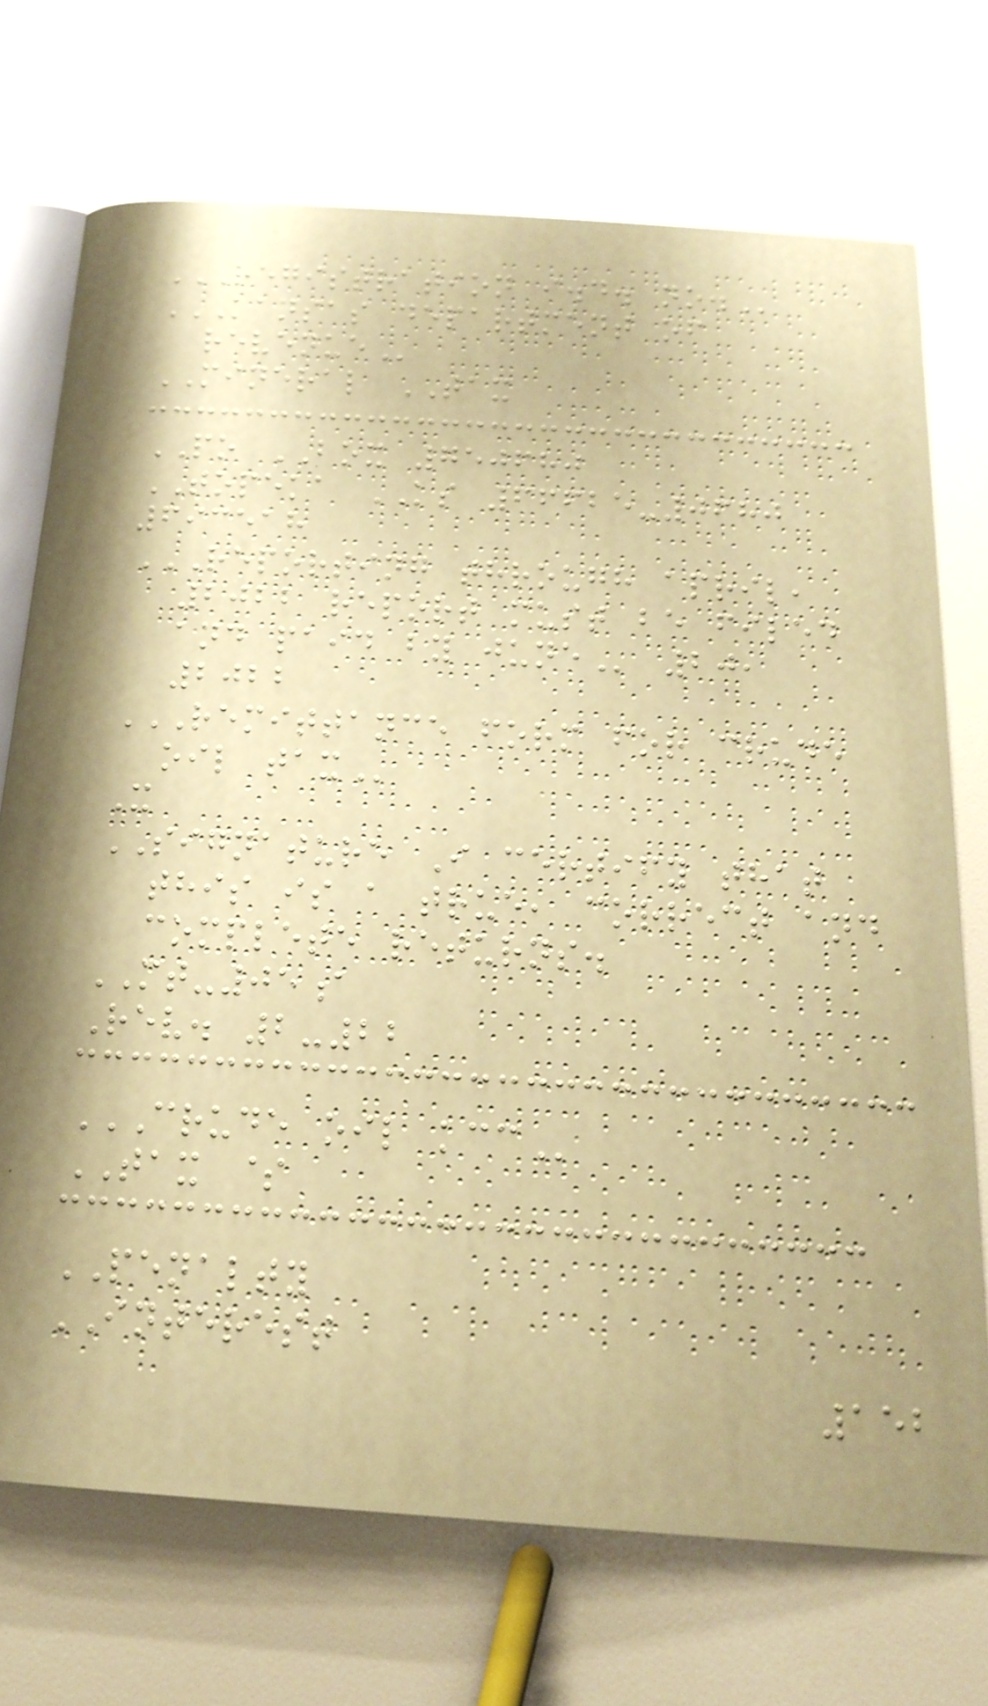REGISTRATION I.D. NO.
KANSAS DEPARTMENT OF
REVENUE
MINERAL TAX
PO BOX 750680
TOPEKA KS 66625-0680
693518
REPORTING THROUGH APRIL,
2022 REPORT MUST BE FILED
AND PAID BY JUNE 20,
2022
REMITTANCE FORM FOR CRUDE
OIL TAX
X
SIGNATURE I certify that
this is a true, correct and
complete returns.
MT-05a
Rev. 2-22
CRUDE OIL KCC
TAX $
PENALTY
INTEREST
152
